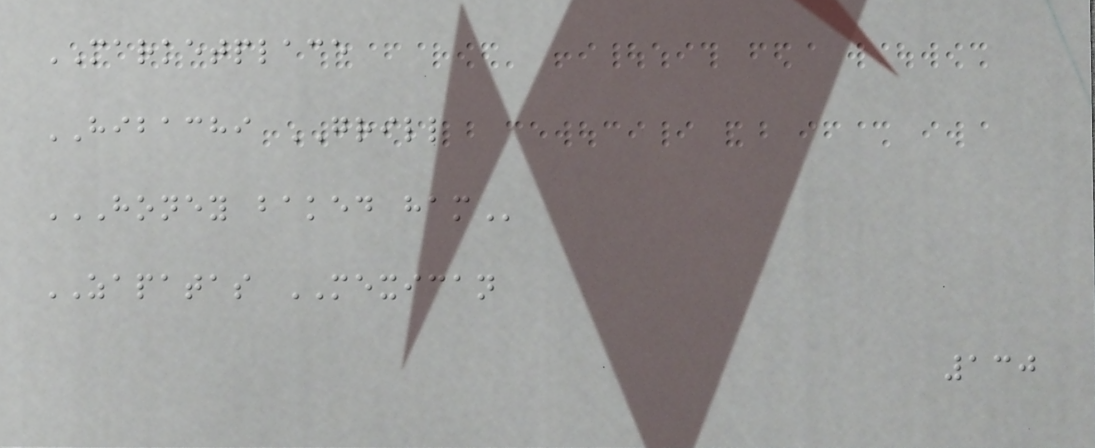MARKETPLACE
HIBACHI GRILL
HONEY BAKED HAM
ZAPATAS MEXICAN
130
